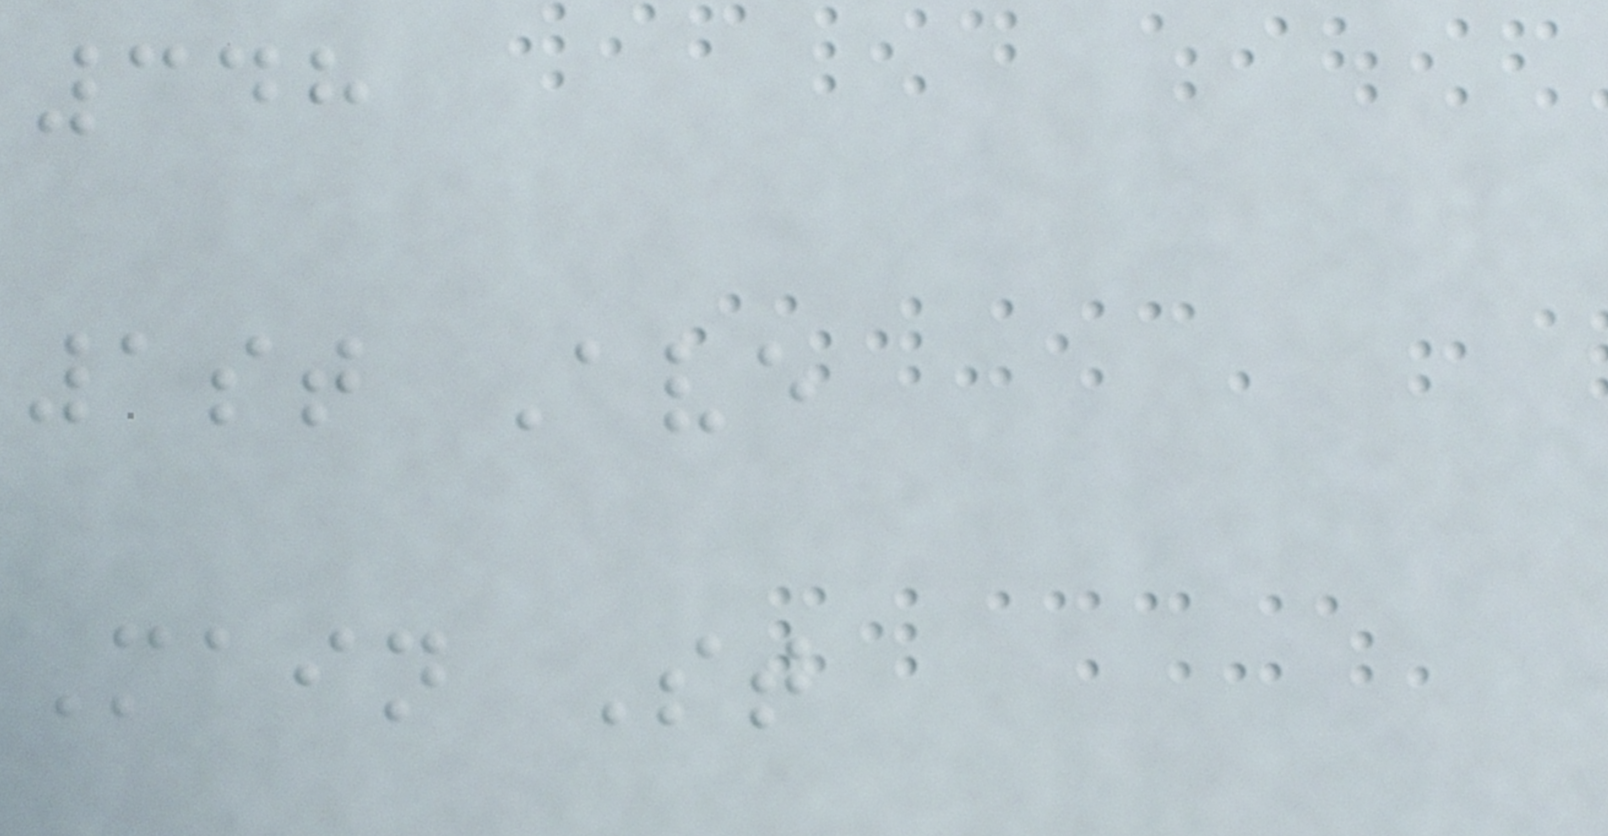348
1st Ave
Main St
